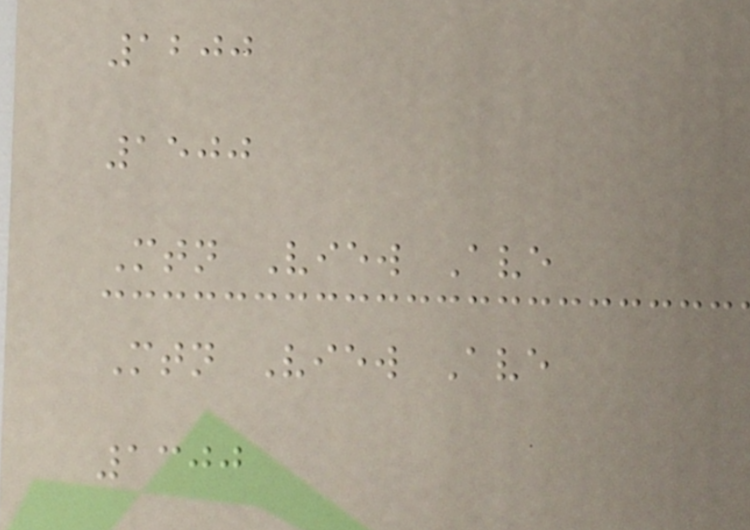1200
1500
Mtn View Ave
Mtn View Ave
1300
